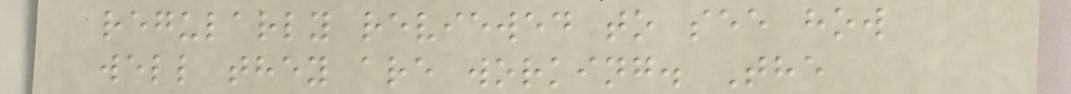regularly reviewed to see how
well they are working. The
